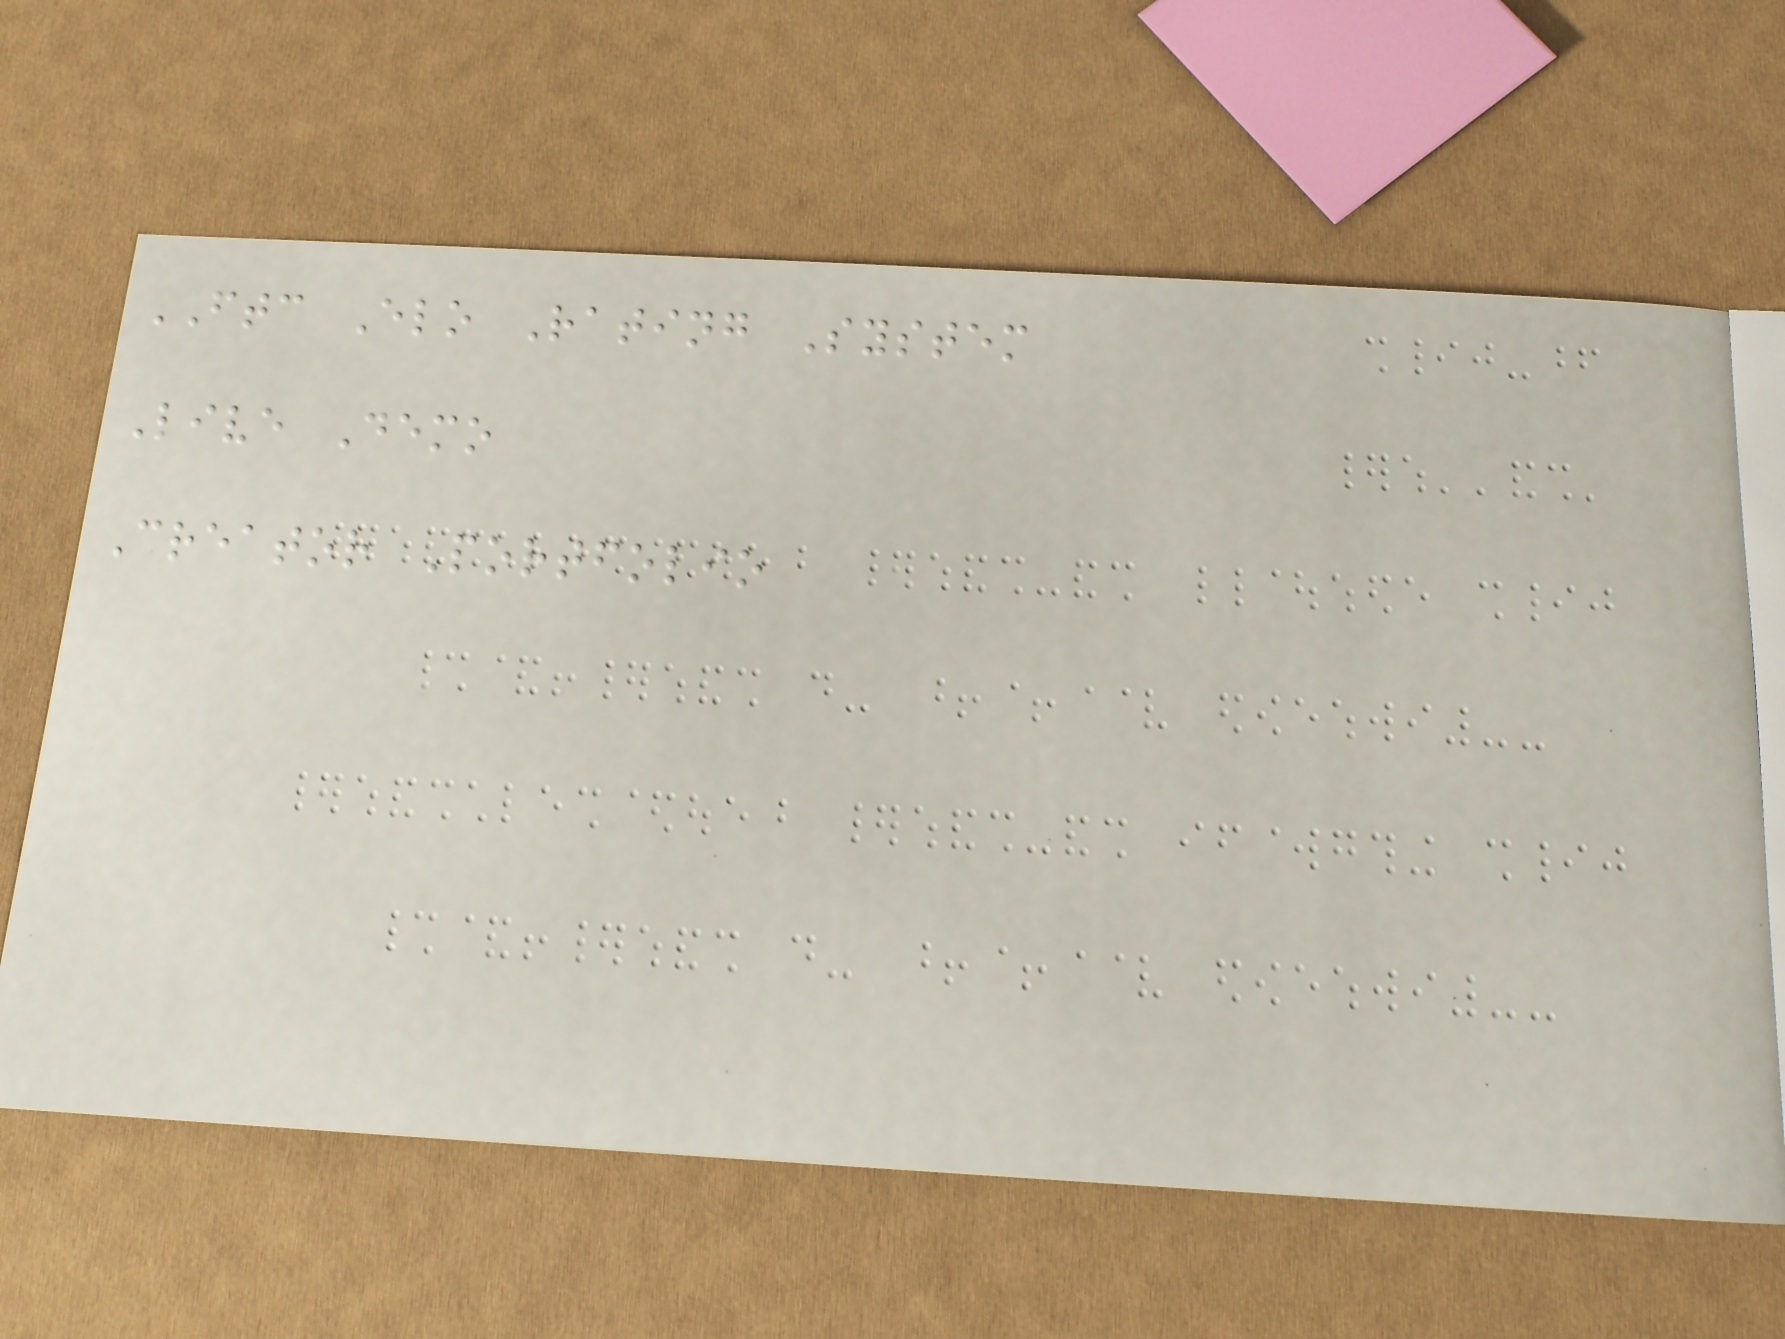FTC Elo Rating System
Live Demo
Creator Portfolio
